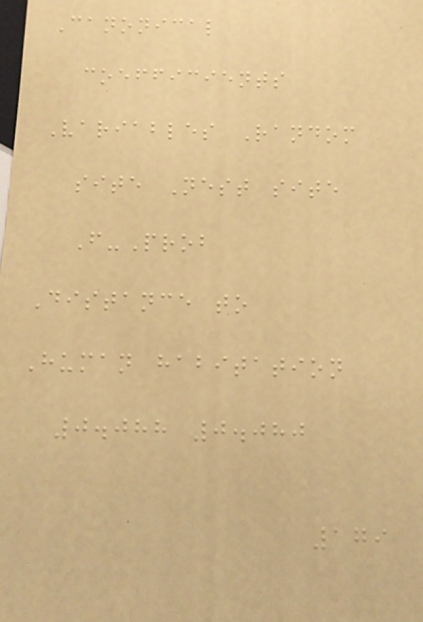Canonical
coefficients
Variables Random
site Nest site
F-Prob
Distance to
Human habitation
0.088 0.080
179
